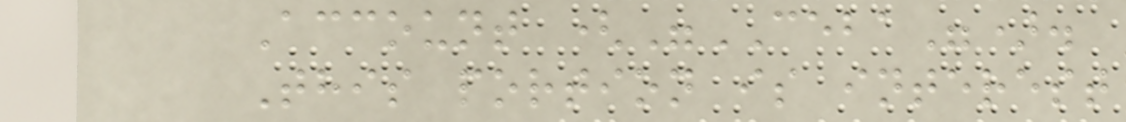Account ("CEBA").
This portion is interest
